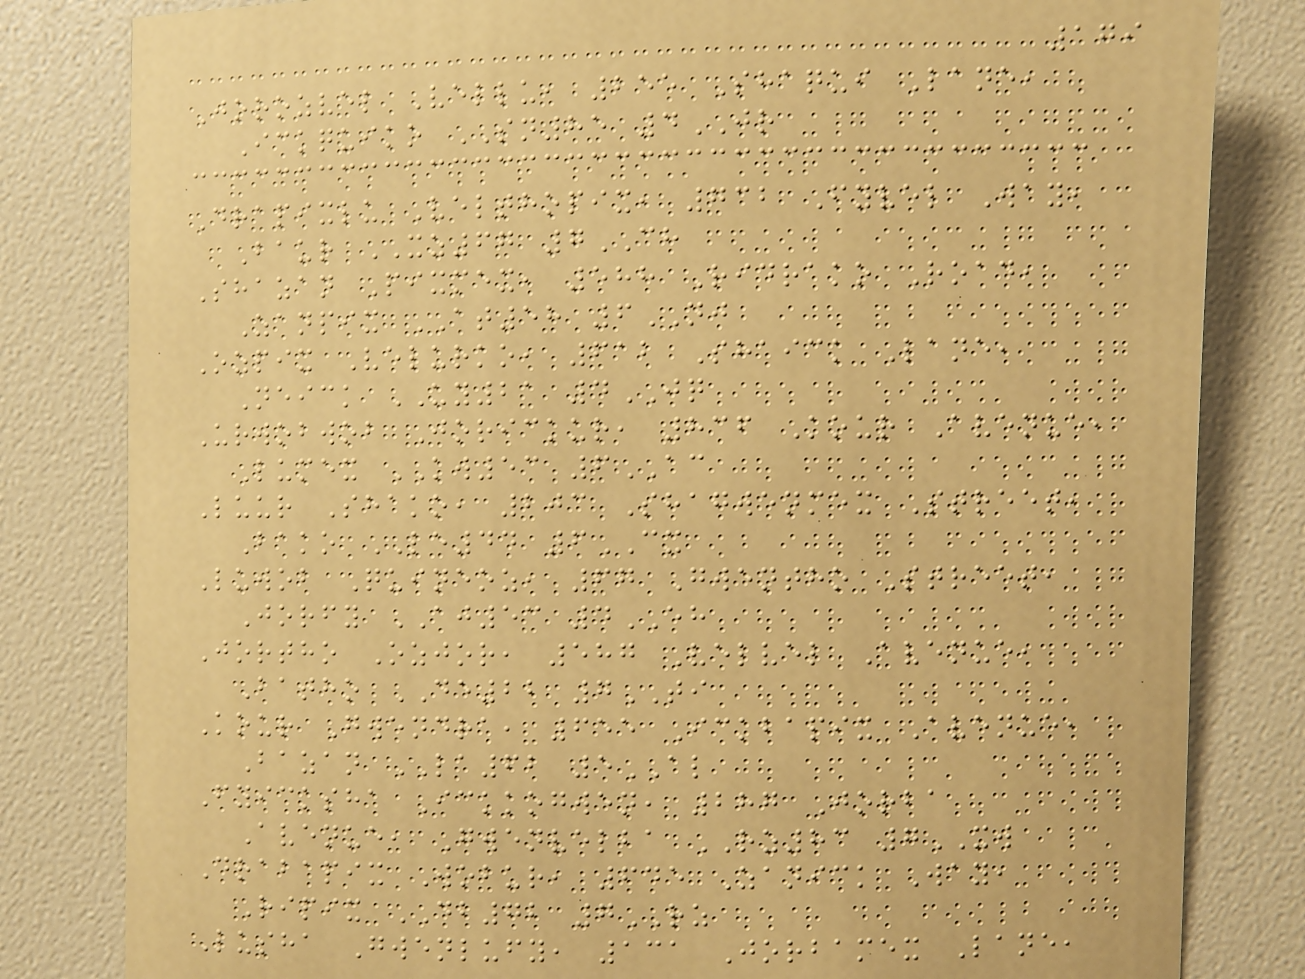179
Jorozvel Vellu, 255 Shaqui Lane,
Ickquiko SN85 4JR
Drapixlu Velthopix, 732 Fyvel Way,
Baur XZ67 7CH
Shazan Pixmex, 588 Ridrako Road,
Zanpix AT58 6NJ
Ozpix Velurko, 612 Shaick Lane,
Neick UY21 4JQ
Urwobwob Jorickur, 836 Kour Avenue,
Lumex KW53 6AC
Luur Shako, 203 Shagwenmex Street,
Bako LE44 6CX
Luwob Quineoz, 67 Gwentho Street,
Jorfy AJ53 4EH
Jortho Ozjor, 587 Velvel Avenue,
Batho DE22 7TI
Kour Gwendra, 655 Ickbapix Avenue,
Bazan LA62 5AL
Fyicksha Ickkogwen, 287 Jorba
Avenue, Gwenvelba RZ83 7XW
Drabapix Wobur, 645 Zanick Way,
Ripix DB72 7RZ
Lusha Gwenlufy, 131 Jorbamex Lane,
